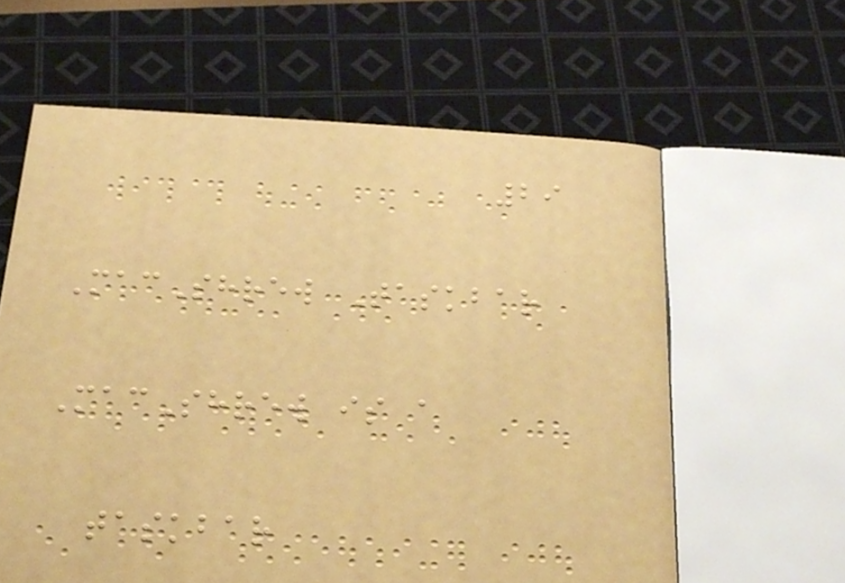29
MacShrew Taskbar
MacShrew is a
taskbar
